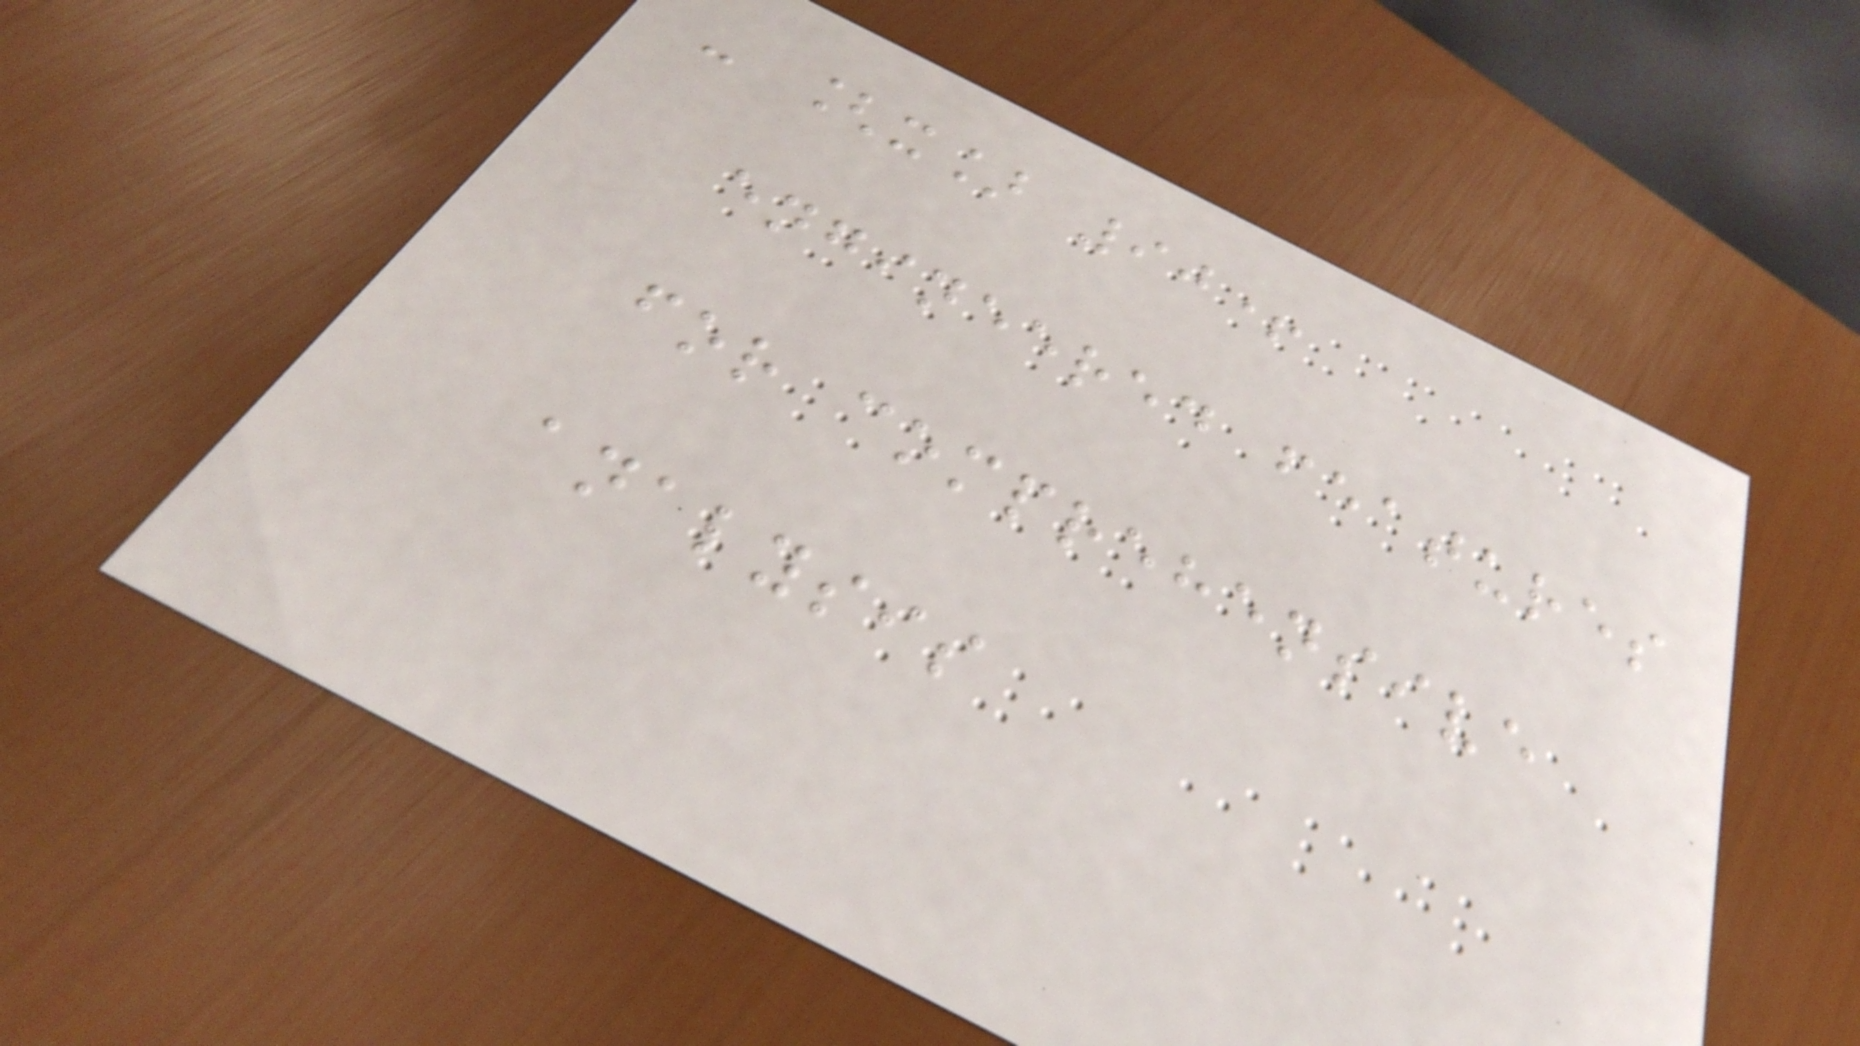- [x] 90+
engineered features
for comprehensive
analysis
